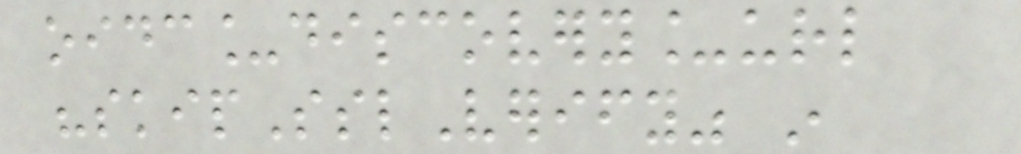oidc_discovery_url
"skipSslVerify" in
